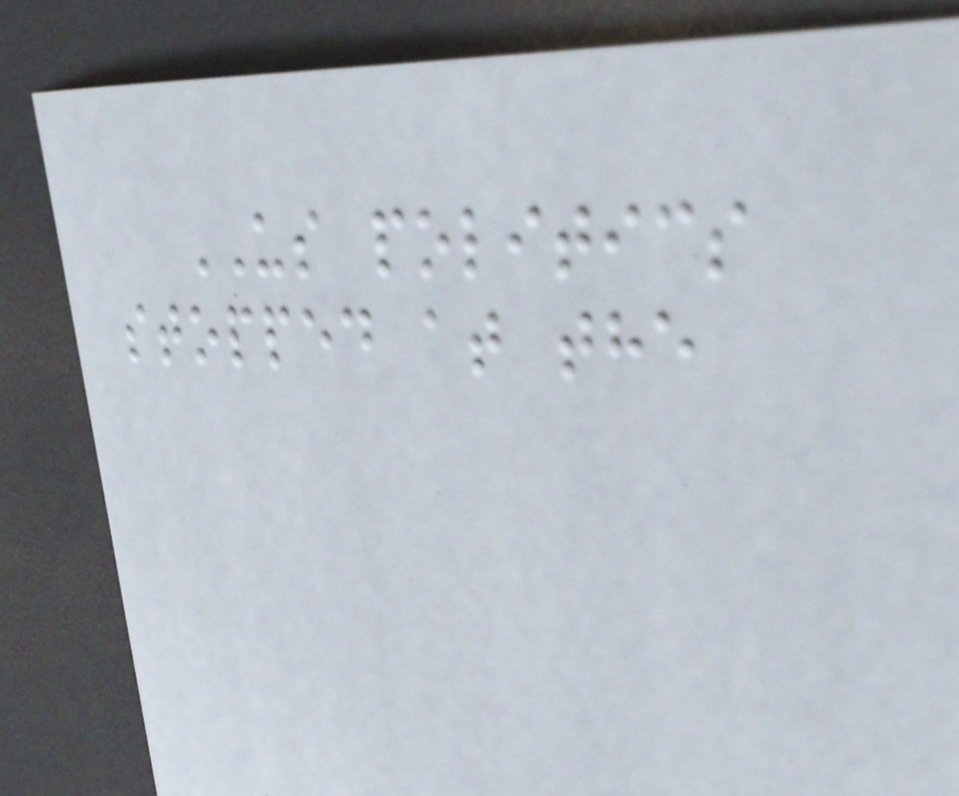US politics
stopped at the
